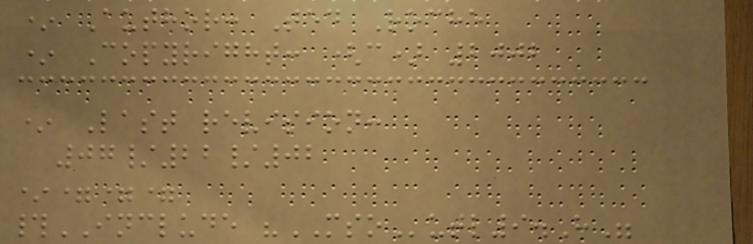* Author: Ted Roche
* Copyright: (c) 2002
* Last revision:
07/22/02
*===
#INCLUDE "MSOutl9.H"
